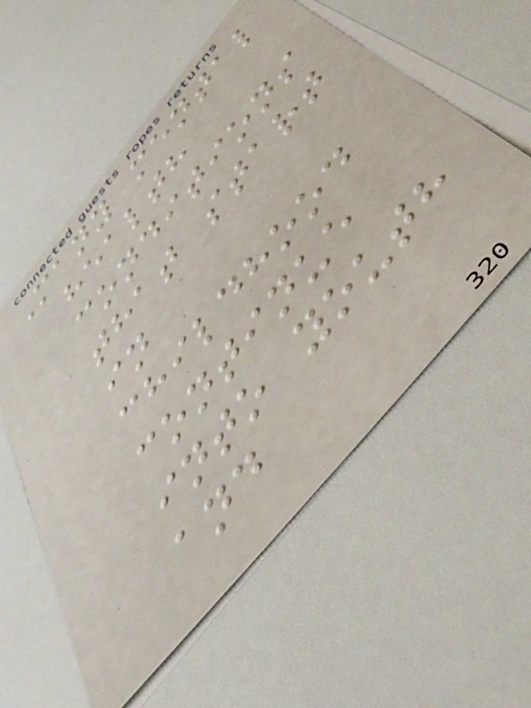Many mental
health
conditions
that start
in
childhood
continue
into youth
and
